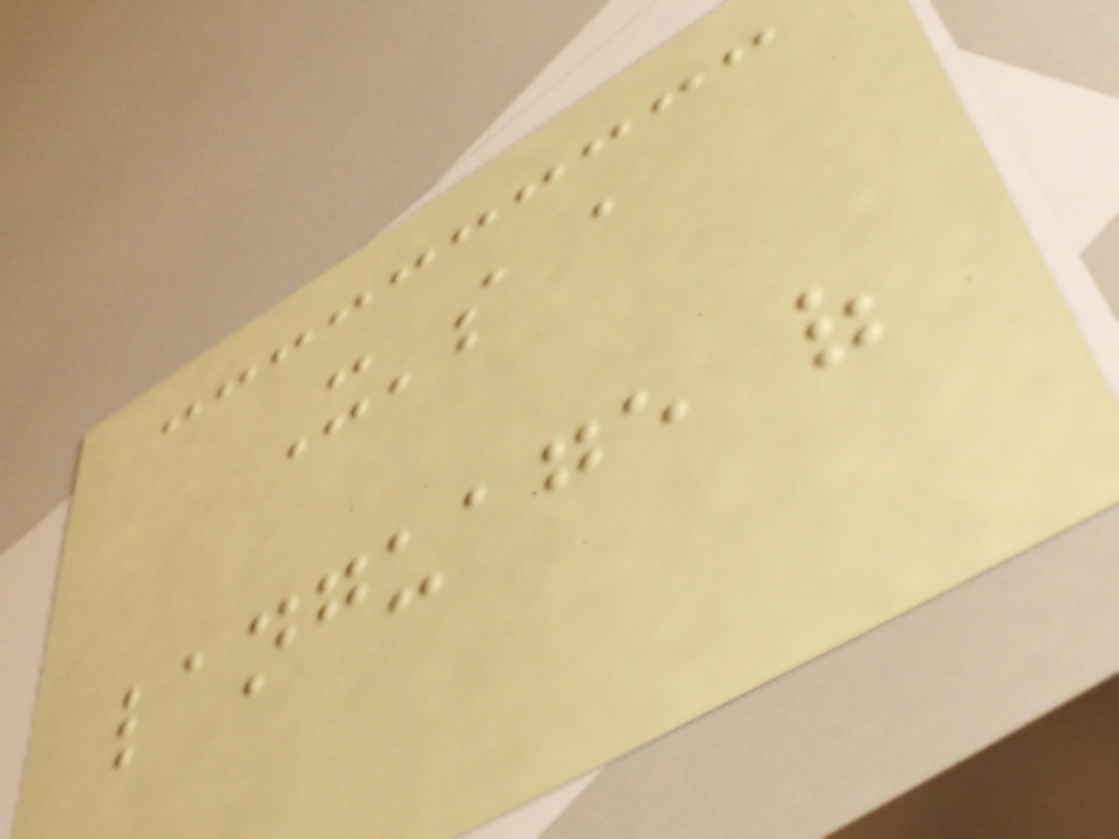It's a
language of
